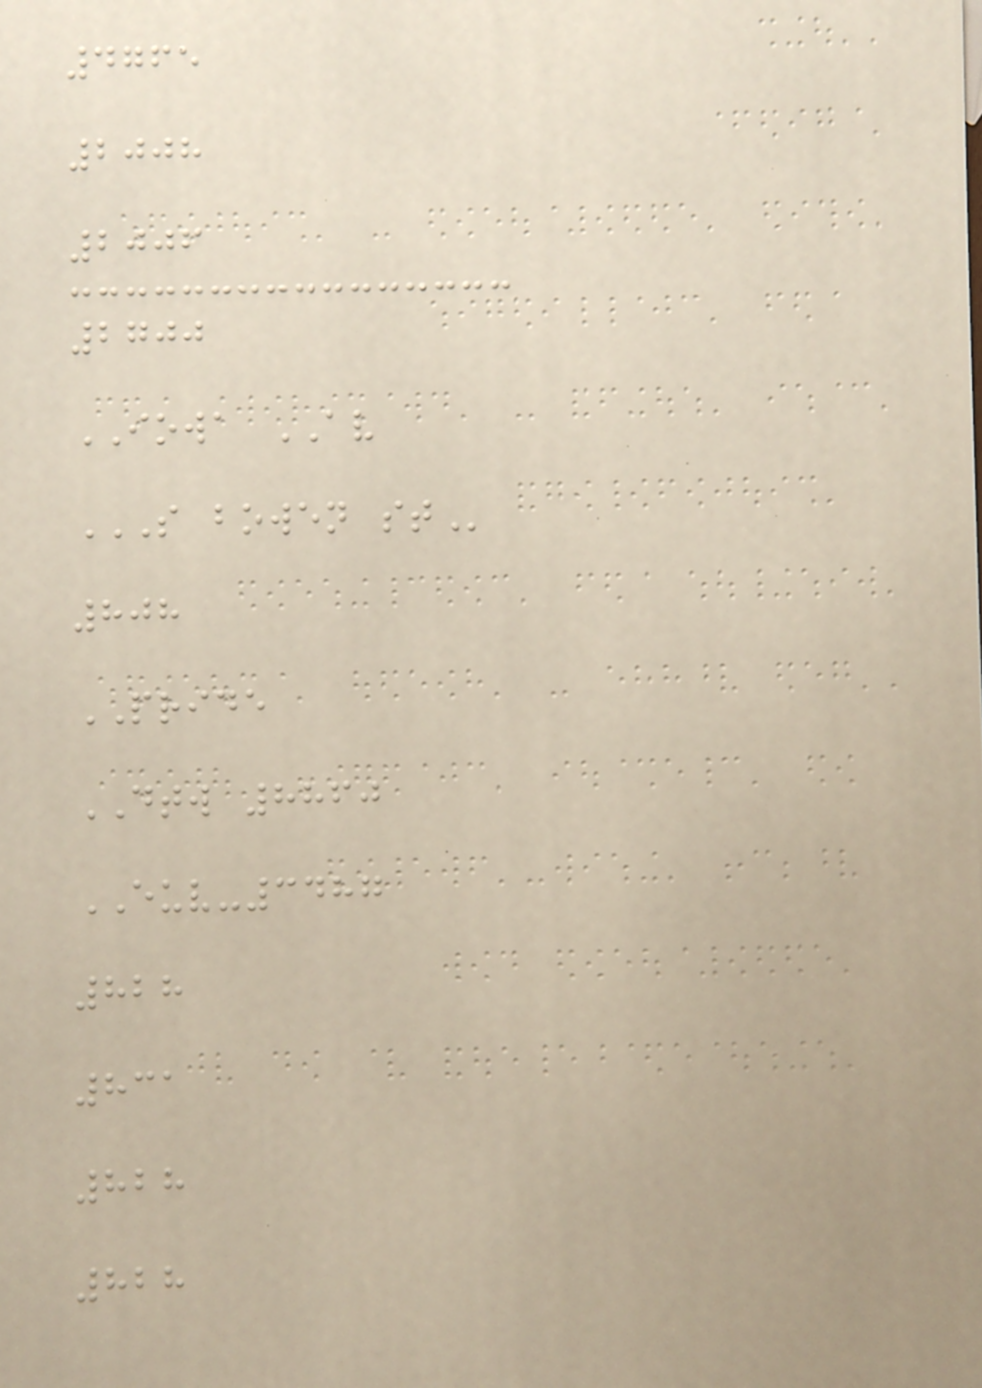4765
2008
2006
2700
IOWA AV
S BOWEN ST
808
PRIDE
DTW 8860
EUV-3487
828
831
828
828
